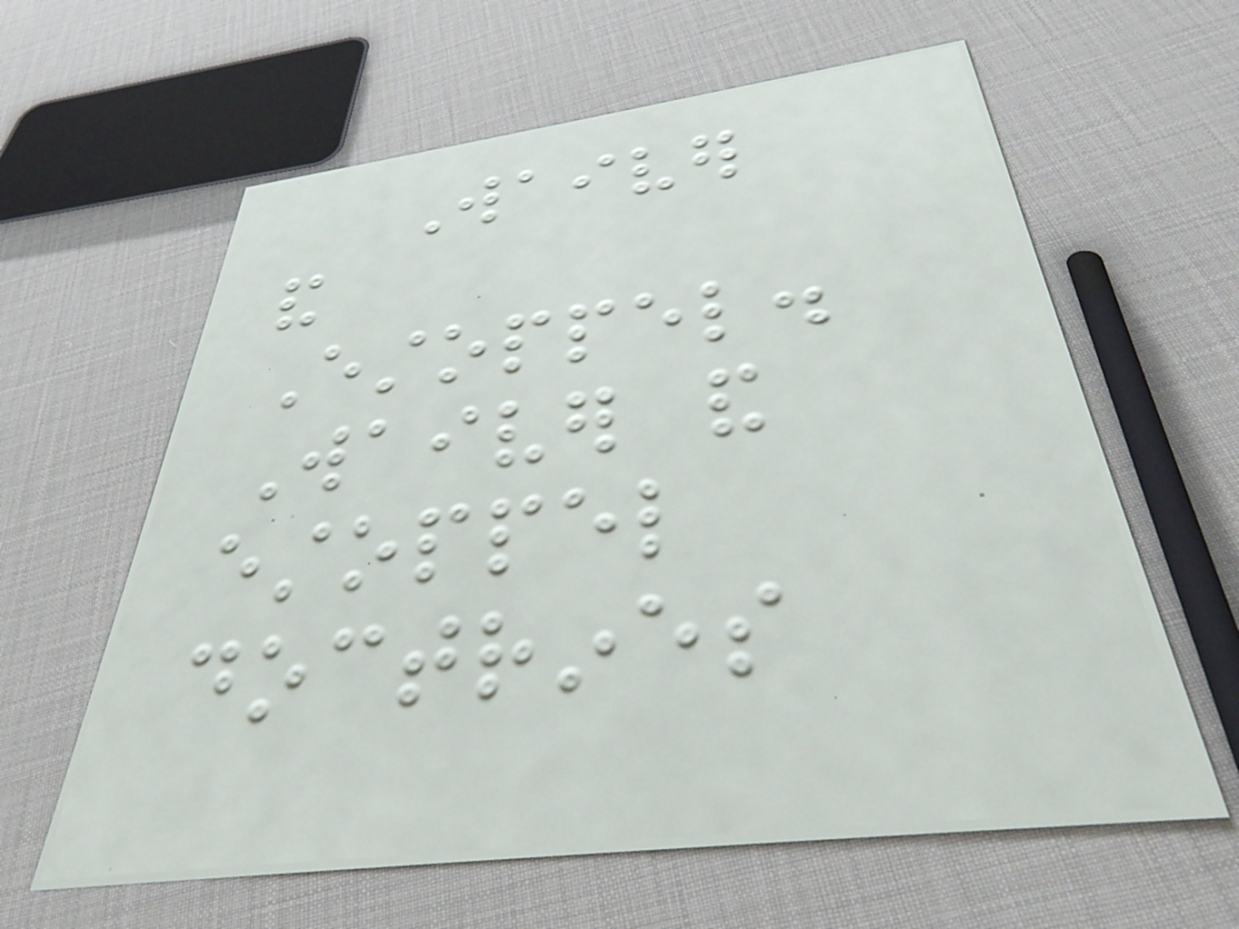Waiver
and
Estoppel.
Waiver and
estoppel
doctrines
